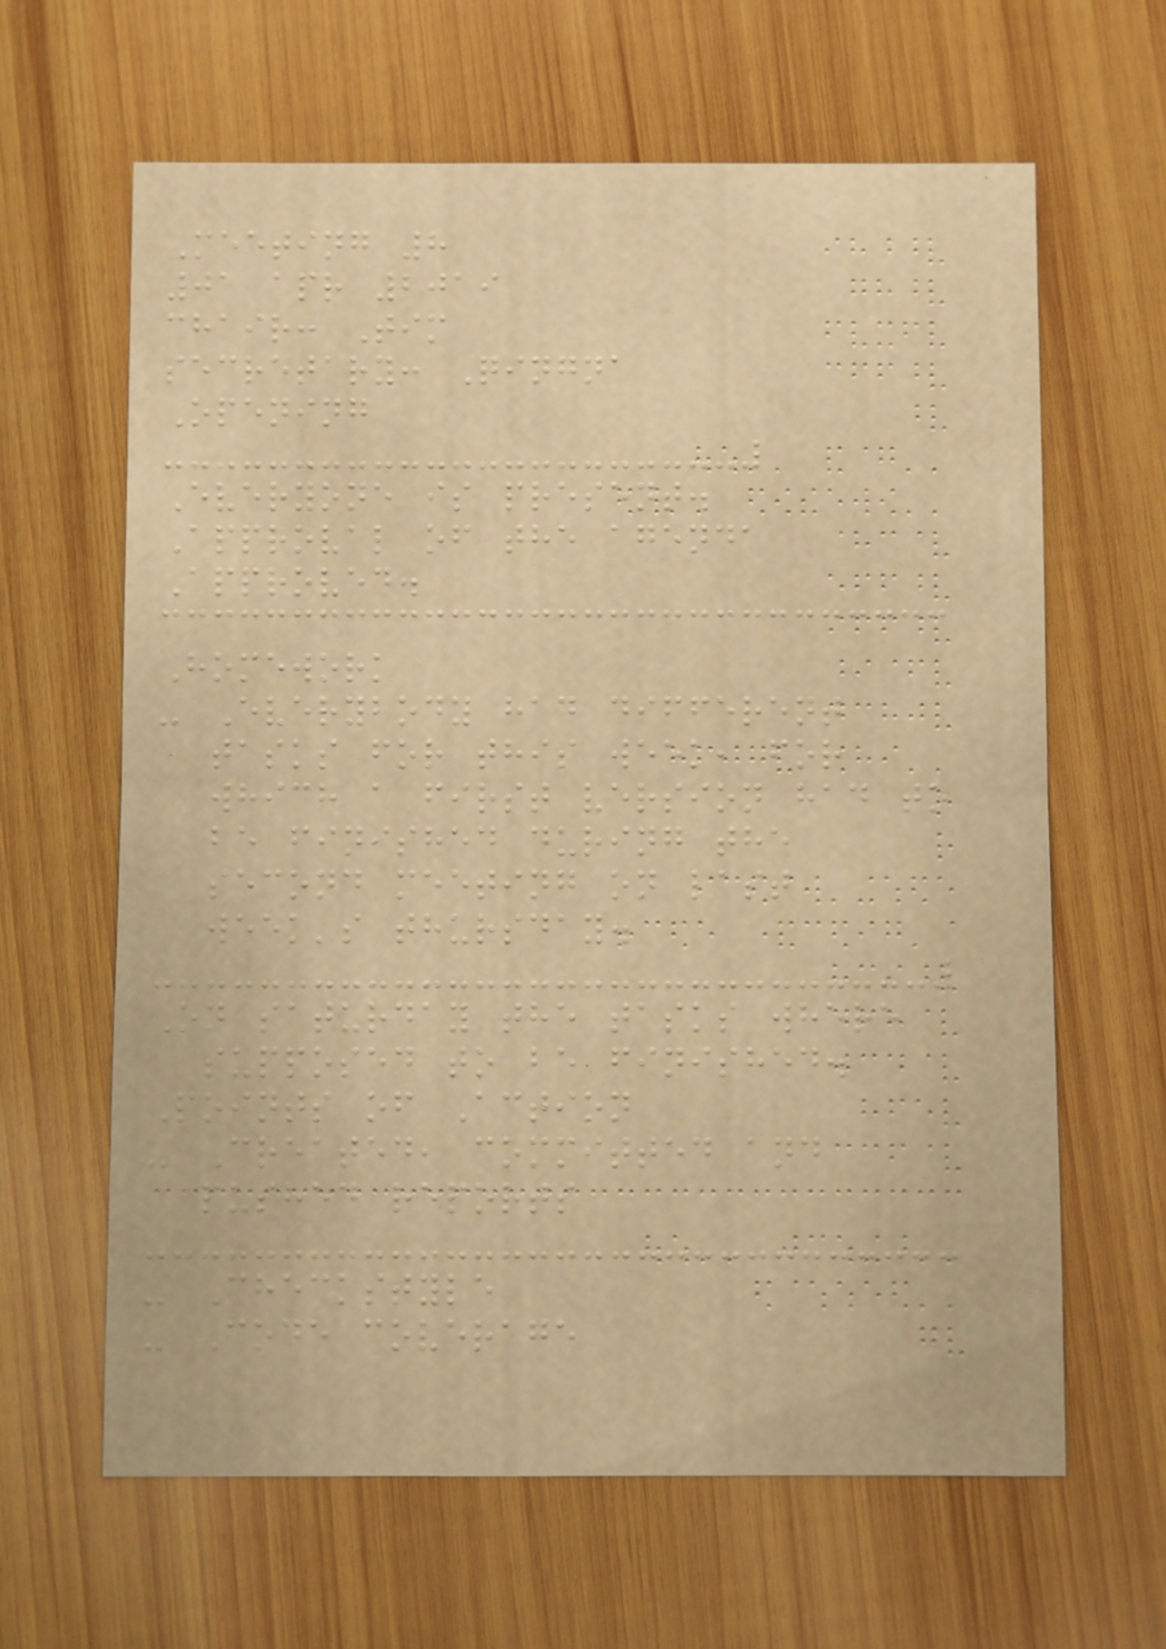Meeting 8
01 apr 2019
chair: Tim
secretary: Qingna
Opening
Everyone is present.
Approval of the agenda
Approved.
Homework
- Everybody had different
tasks for this week, for
which a first version had to
be finished during the
second meeting on last
week's thursday.
On saturday the tasks where
supposed to be finished.
Points of Action
- Created, committed and
pushed reports
- Checkstyle
- Code coverage
